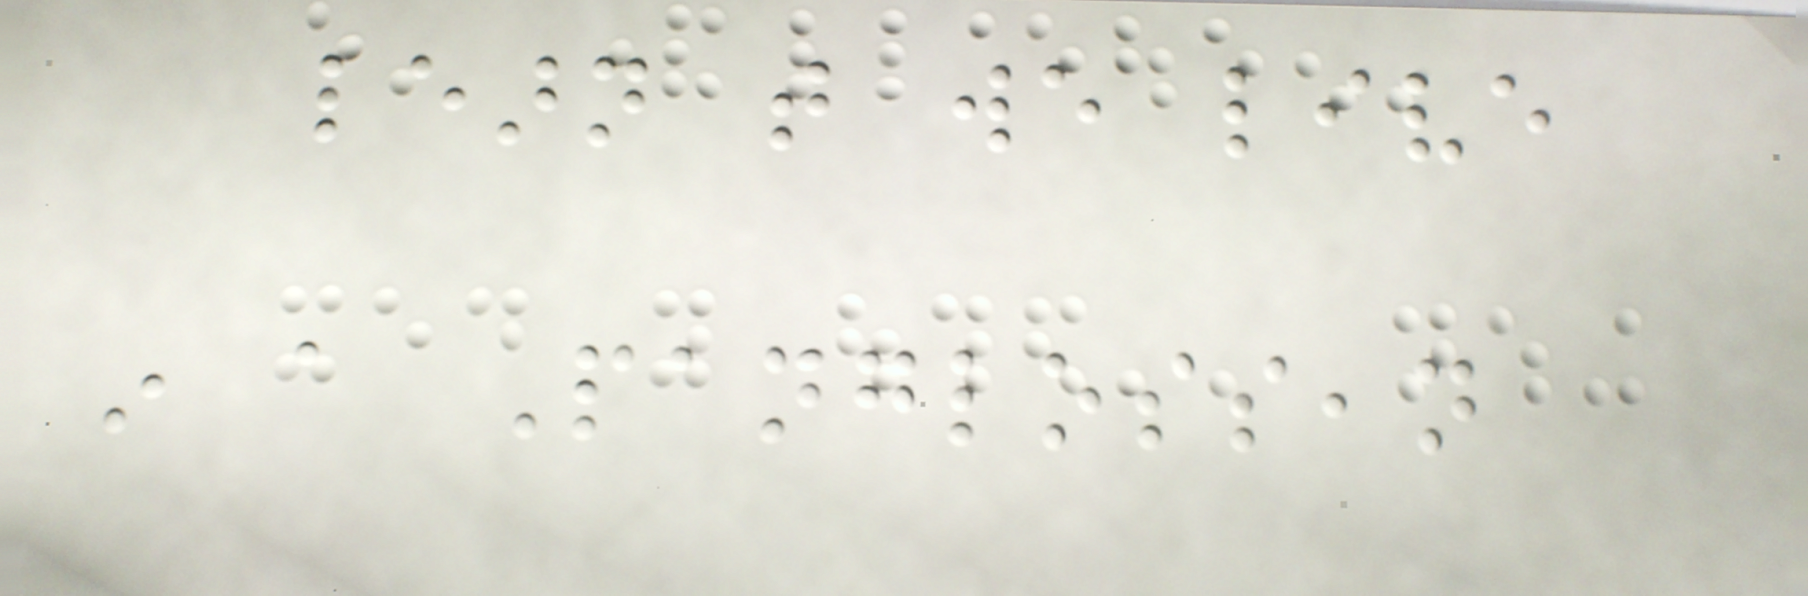learn that we live
in a Panglossean
